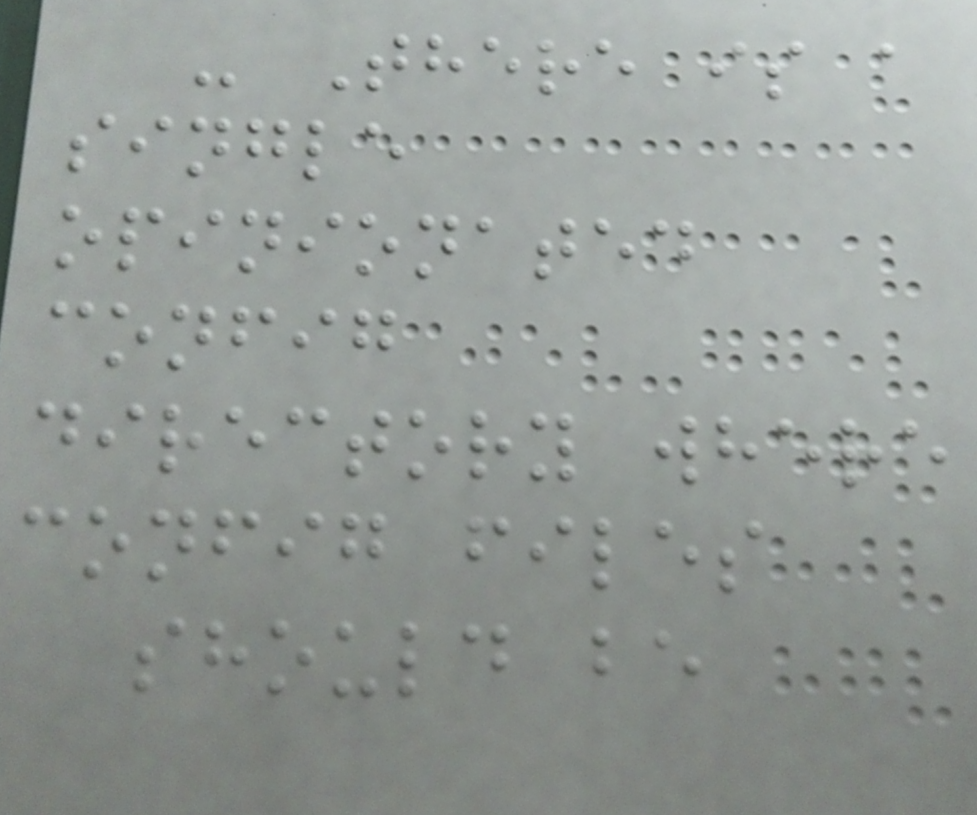- There is a
single
opinionated
config
directory where
config files
should be
